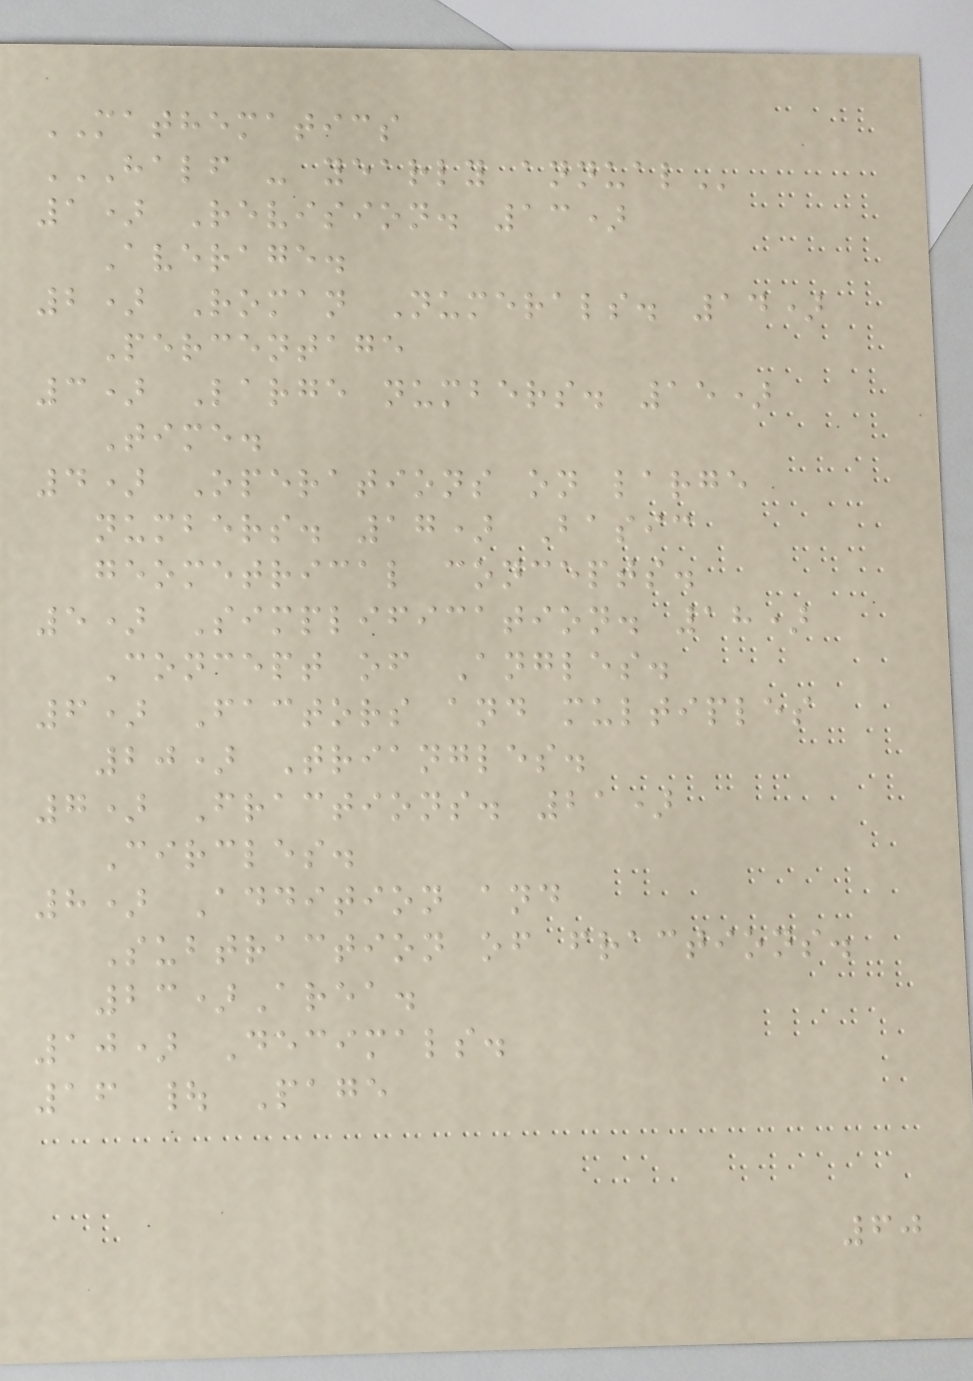MATHEMATICS
HALF - YEARLY ANNUAL
1) Revision. 13)
Average.
2) Roman Numerals. 14)
Percentage
3) Large numbers. 15)
Time.
4) Operations on large
numbers. 17) Basic
geometrical concepts.
5) Simplification. 18)
Concept of Angles.
6) Factors and multiples
20) Triangles.
7) Fractions. 21)
Circles.
8) Addition and
Subtraction of fractions.
23)Area.
10) Decimals.
16 | Page
60
